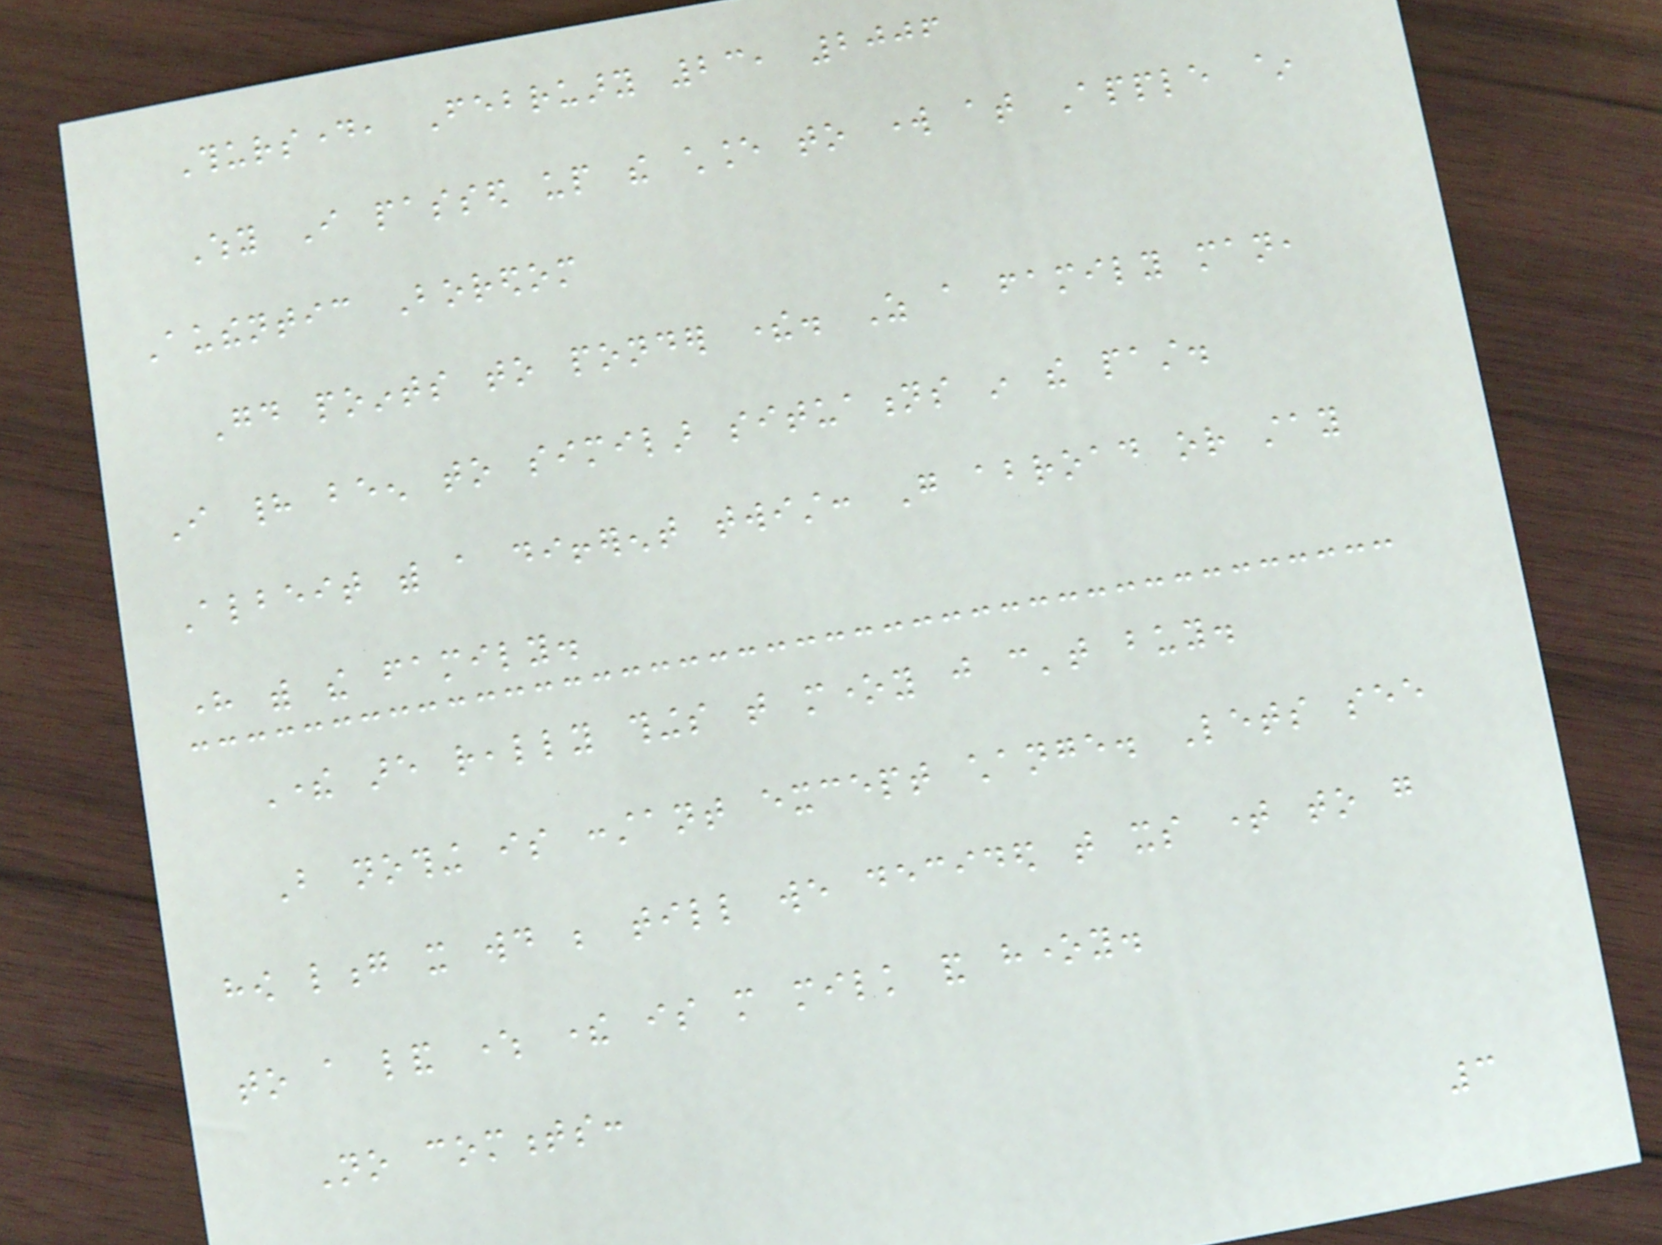Thursday, February 23, 2006
Why I passed up the chance to work at Apple ~
Authentic Boredom
Good points to ponder there. As a family man,
I had been to similar situations in the past.
Albeit with a different twist: Go abroad or stay
here with the family.
There are really things that money just can't buy.
But nothing is constant except change. Lets see
how long it would be till we decided that its time to go
to a land where there is more milk and honey.
No comments:
3
